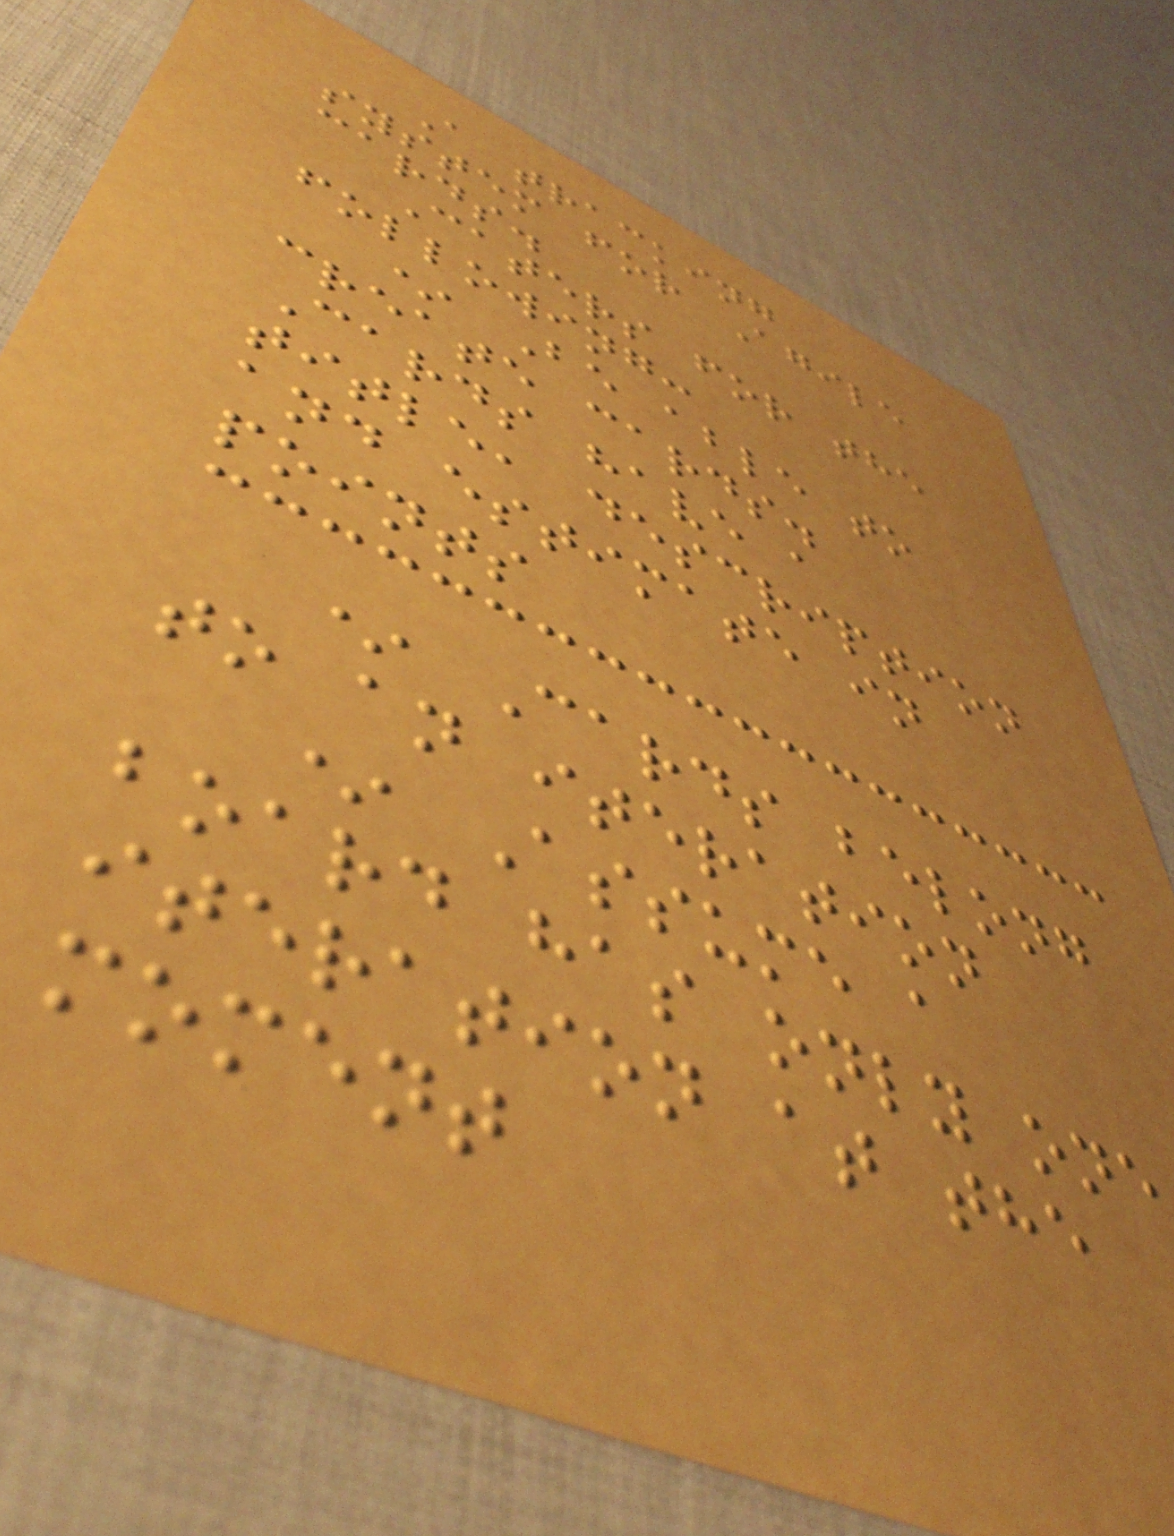A tracking
system for Agile
cards.
Caters for the
following:
* Be able to
create cards.
Cards have a
title, description
and estimate in
points
* Cards belong
to an iteration
* Assume a
board has only one
iteration at the
moment
